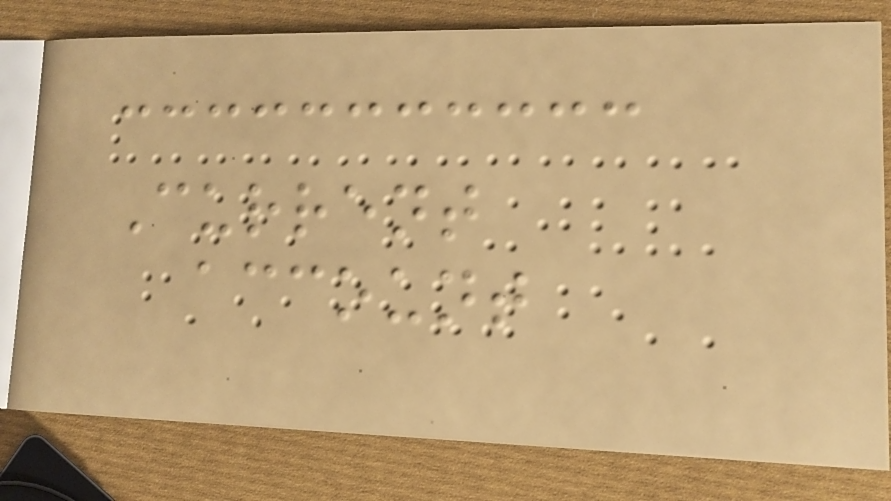Current
account
